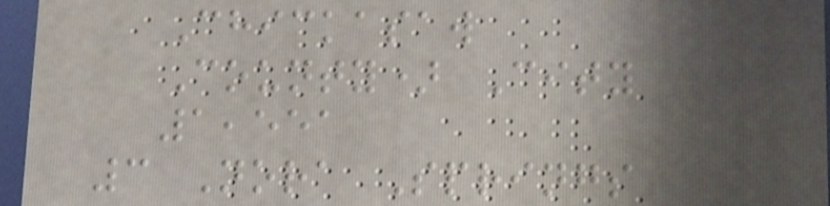Chickasaw
County) City
1,551
3 Nora Springs
